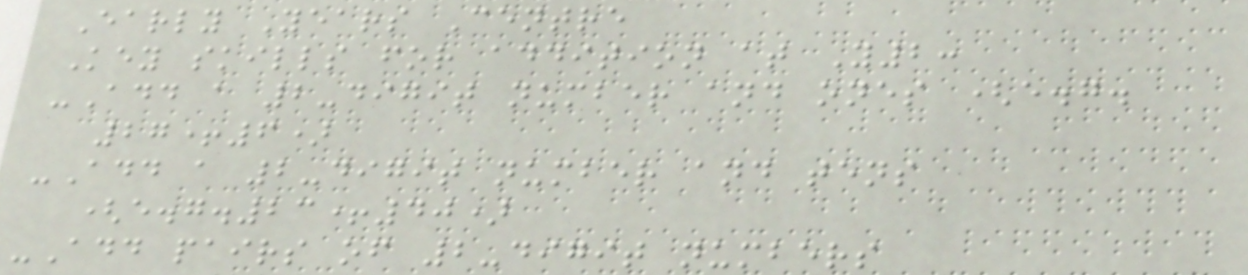Early Years Centre
Key skills for addition at Y2:
-Add a 2-digit number and ones (e.g.
27+6)
-Add a 2-digit number and tens
(e.g.23+40)
-Add pairs of 2-digit numbers
